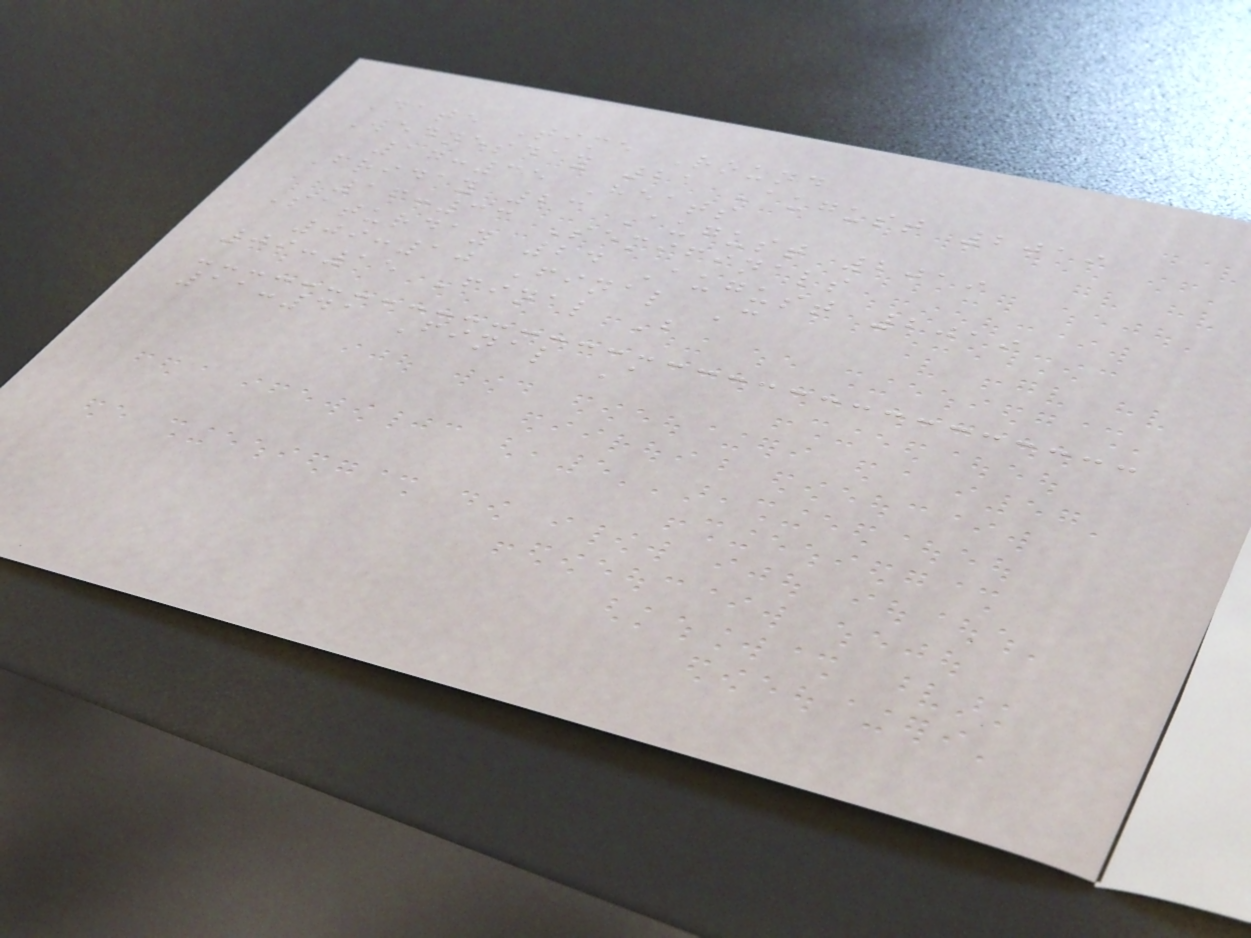Date Time Round
Wednesday 21 August 2019
17:35 Heats
Friday 23 August 2019
16:33 Semifinals
Saturday 24 August 2019
09:10 Final C
09:15 Final B
11:41 Final A
